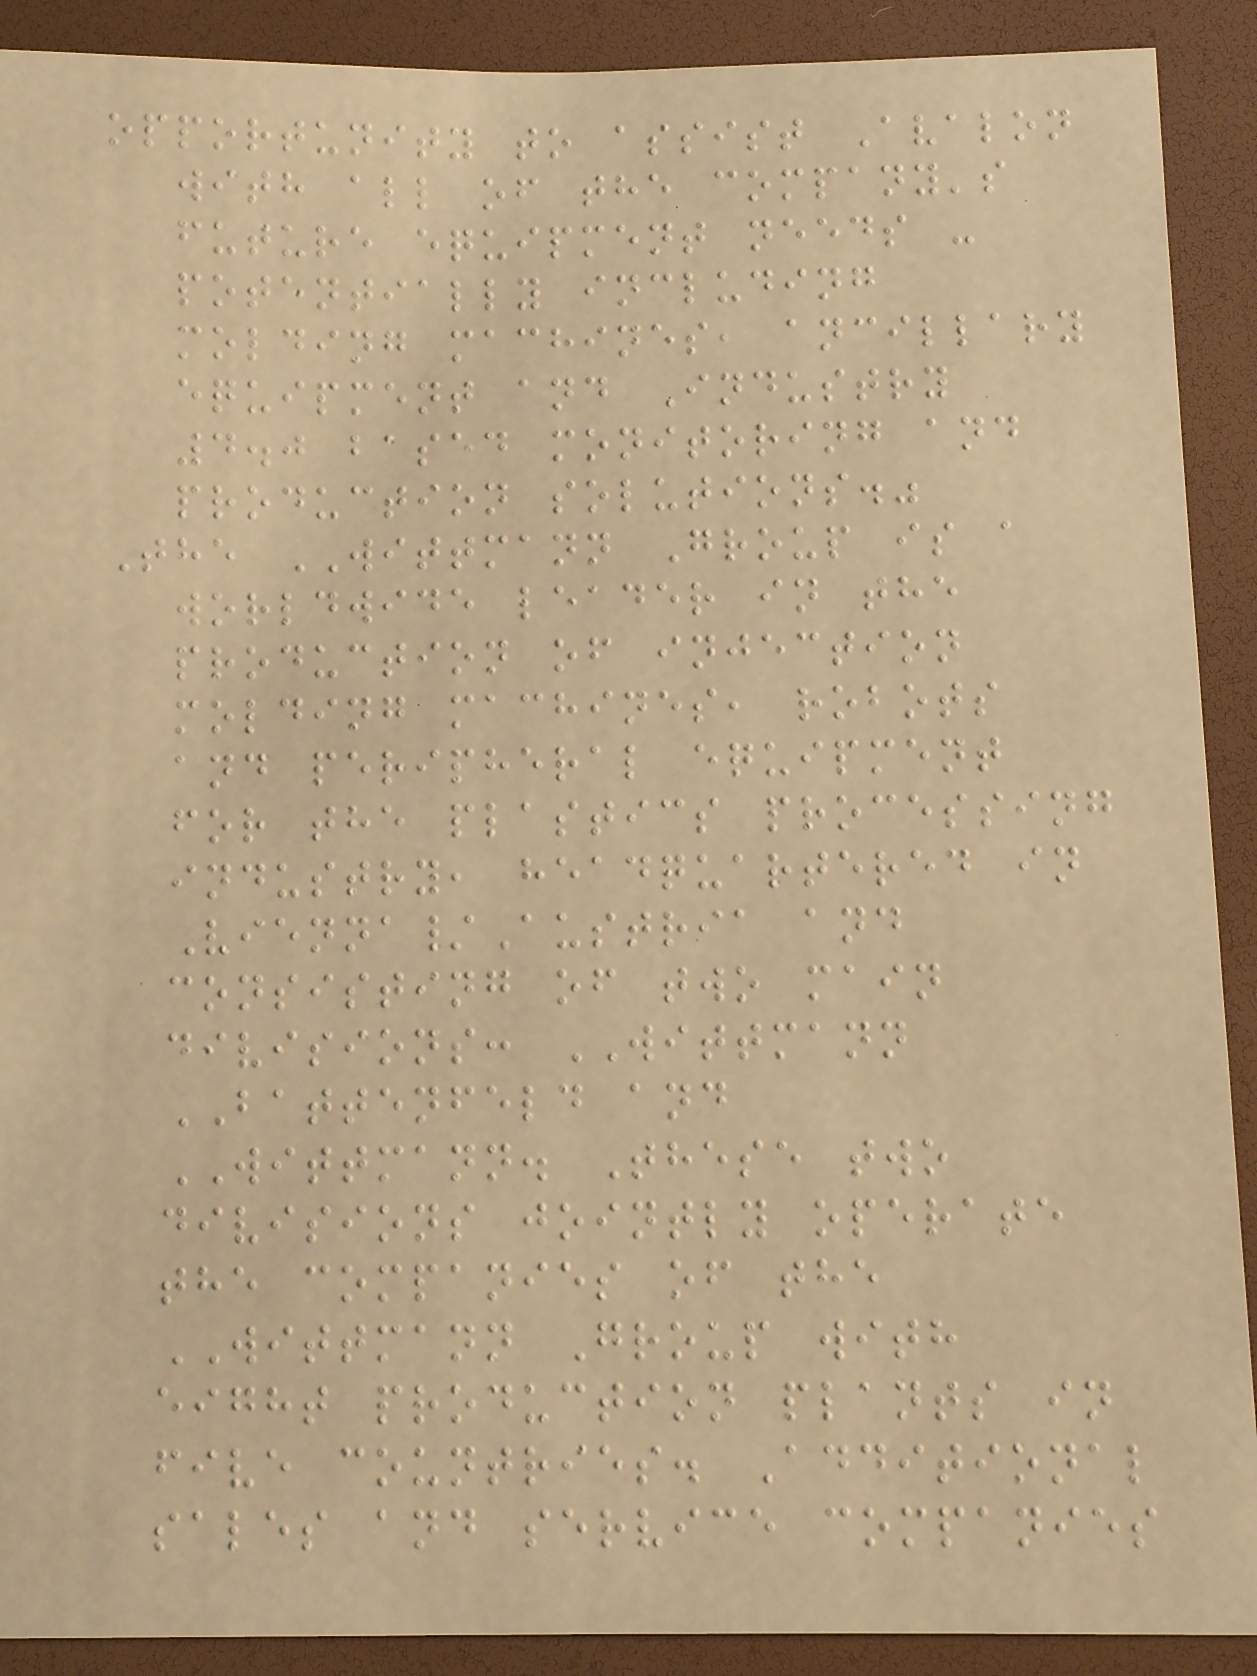opportunity to assist Avalon
with all of the company's
future equipment needs -
potentially including
molding machines, ancillary
equipment and Industry
4.0 based monitoring and
production solutions."
The WITTMANN Group is a
worldwide leader in the
production of injection
molding machines, robots
and peripheral equipment
for the plastics processing
industry, headquartered in
Vienna/Austria and
consisting of two main
divisions: WITTMANN
BATTENFELD and
WITTMANN. These two
divisions jointly operate
the companies of the
WITTMANN Group with
eight production plants in
five countries. Additional
sales and service companies
